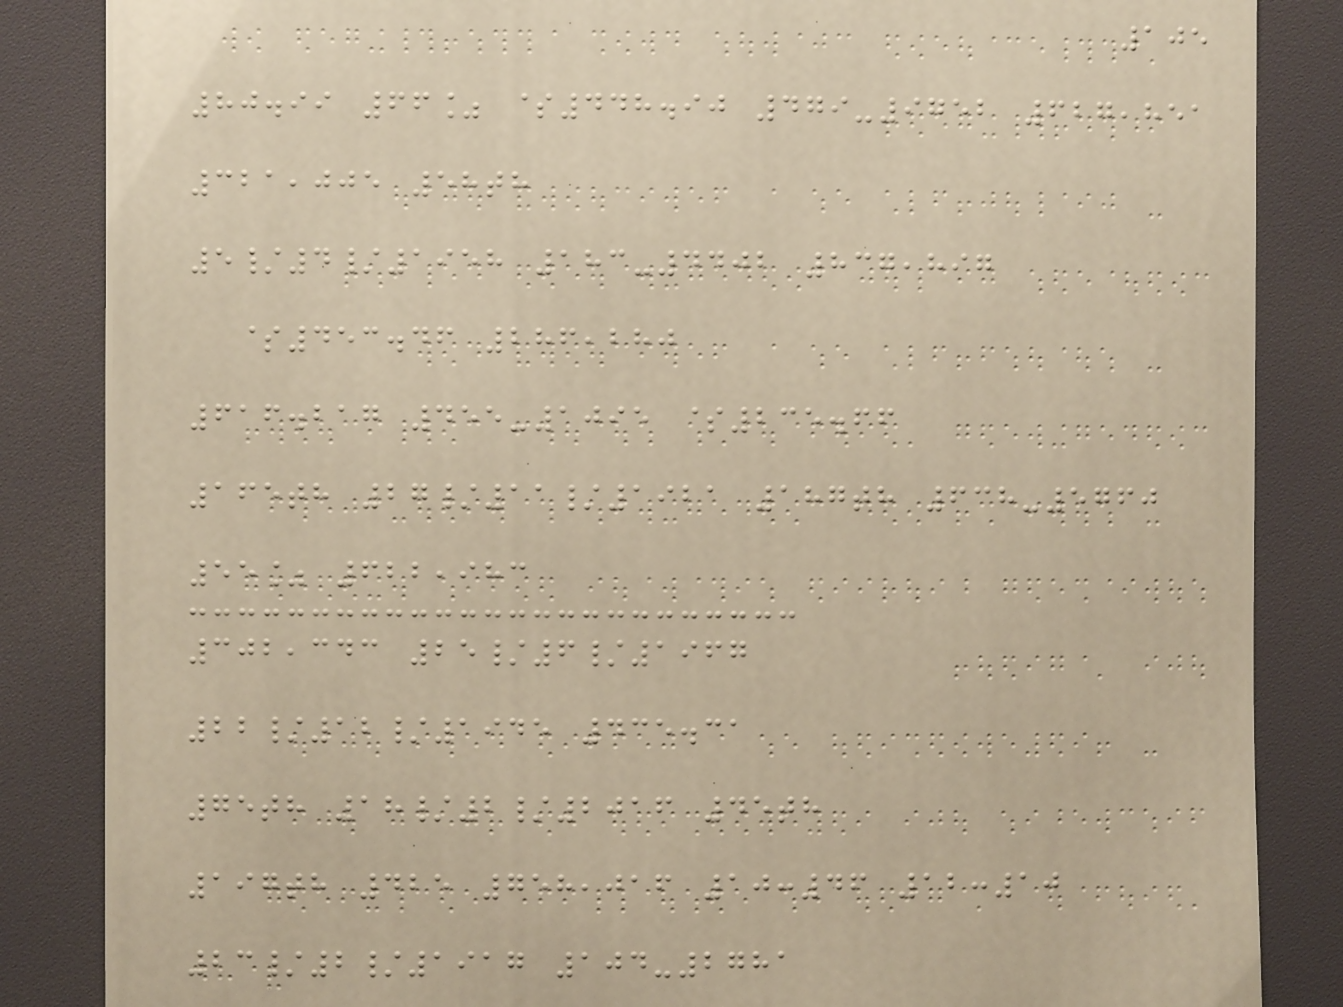105
80.99 66% $448.90 479-9752 627,851
321,005 58th
5/4/1958 183-4402 837,897
$453.46 286,280
616.217 455-1095 $235.66
165th 27/11/1921 187th 638-5760
55% 622,983
302,343 25/6/1967
22/12/1945 435.31
75th 18/2/2016 45th
197th 425 758,016 10:46 12:10
23/2/1917 104-2781
